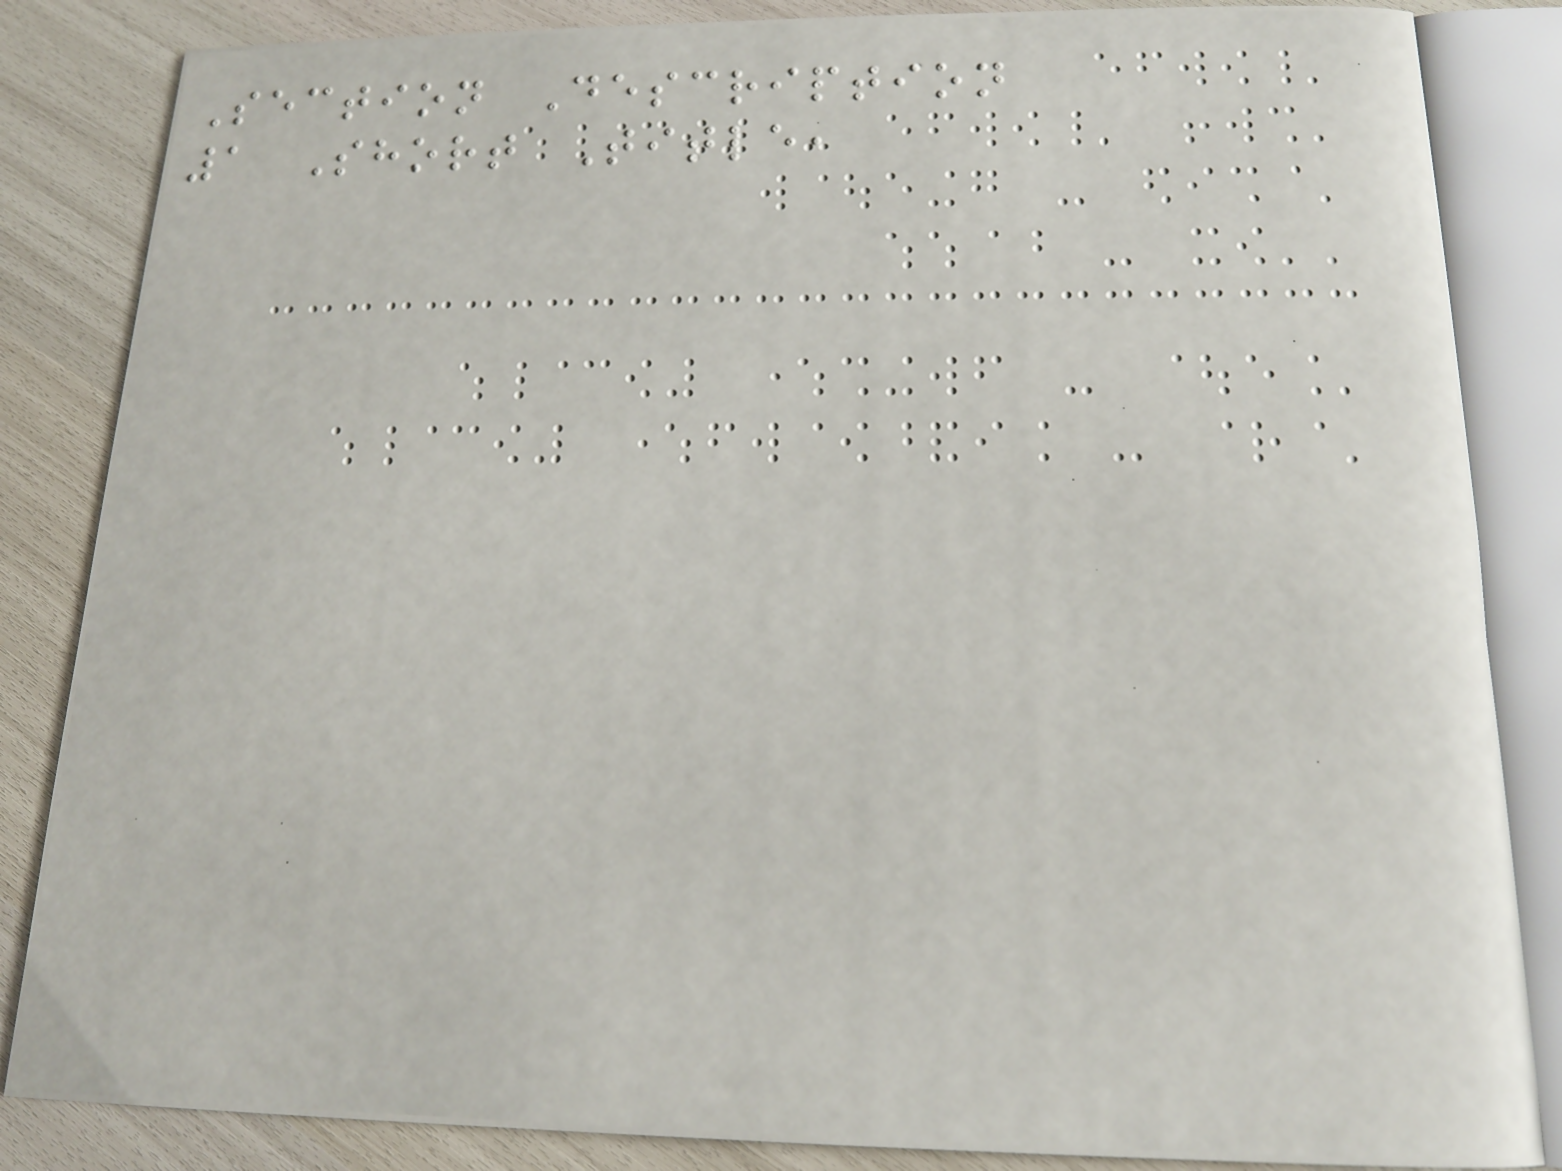Section Description
1 Short Title,
